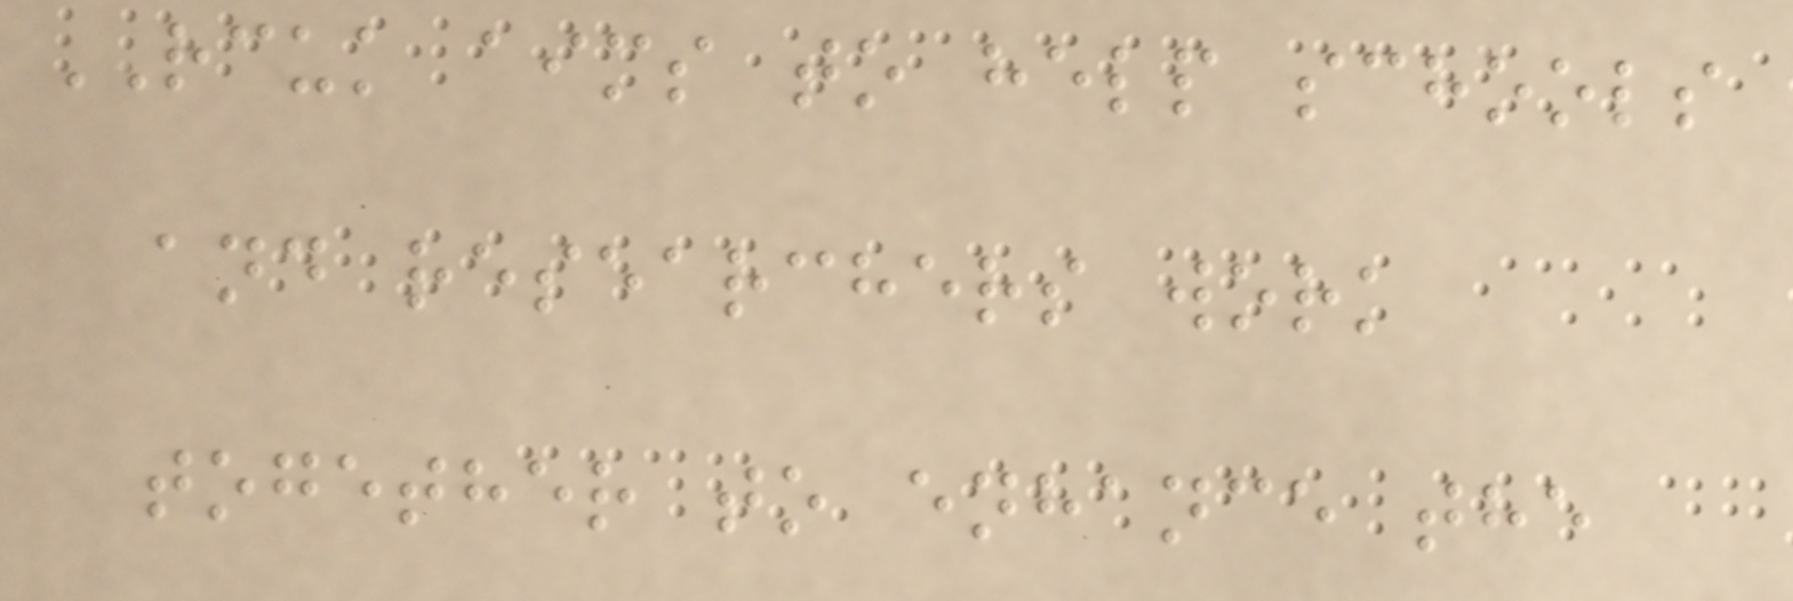RCUK aims to help schools
and researchers work
together to enhance the
